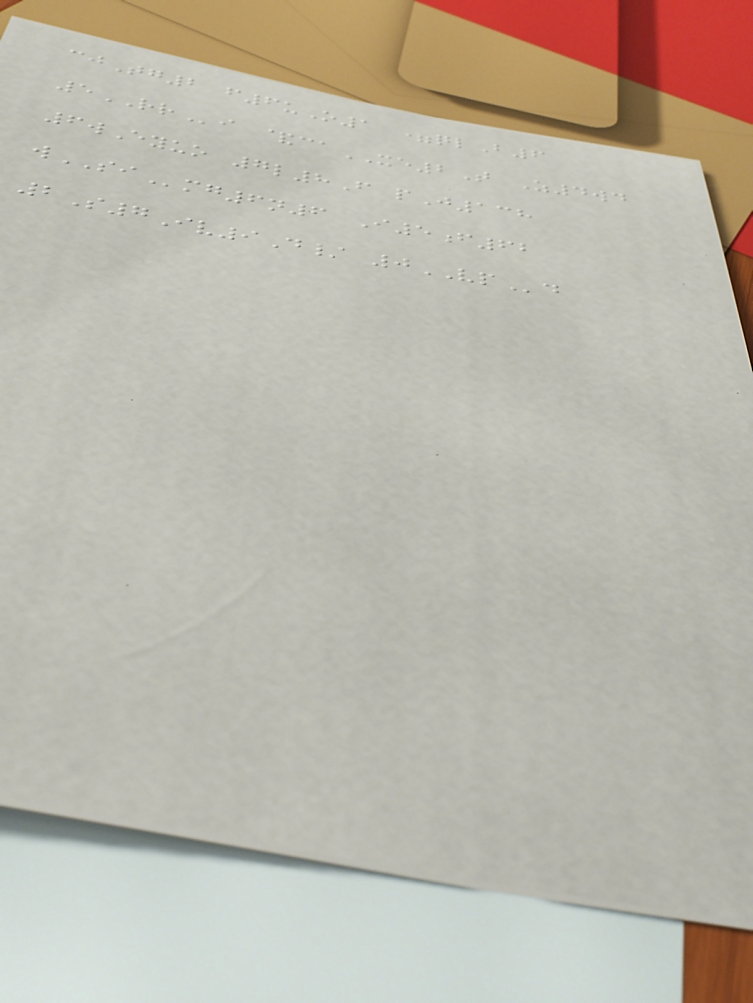cjTg2 f6uO1 =qlB6
5RRi &caXE2T Z4wd
6wEyuo 7l8F pJ138
wSImg6n6 I5f62
2S7Iv9D/ 0VPd
